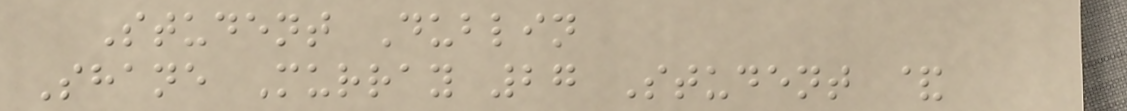Student Dublin
Shane Murray 27 Student &
